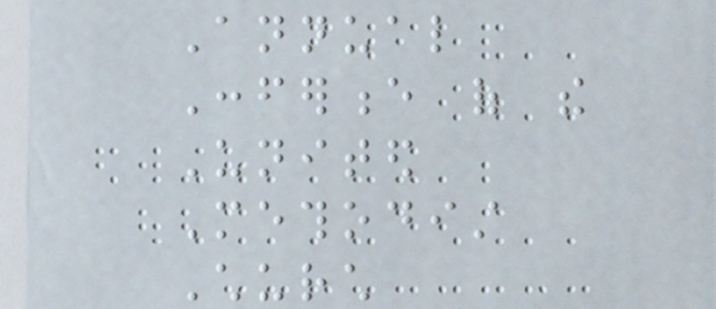Annual
Conference of the
United
Methodist
Church
